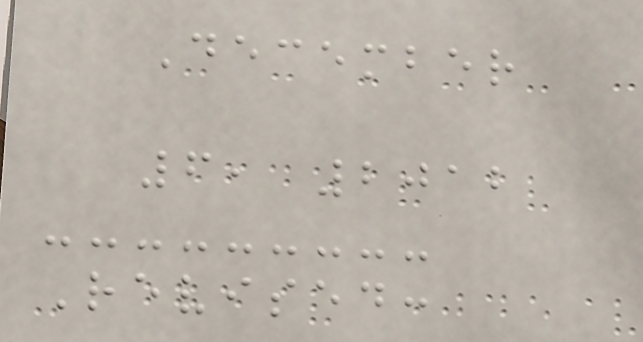December
6, 2012
Revised:
